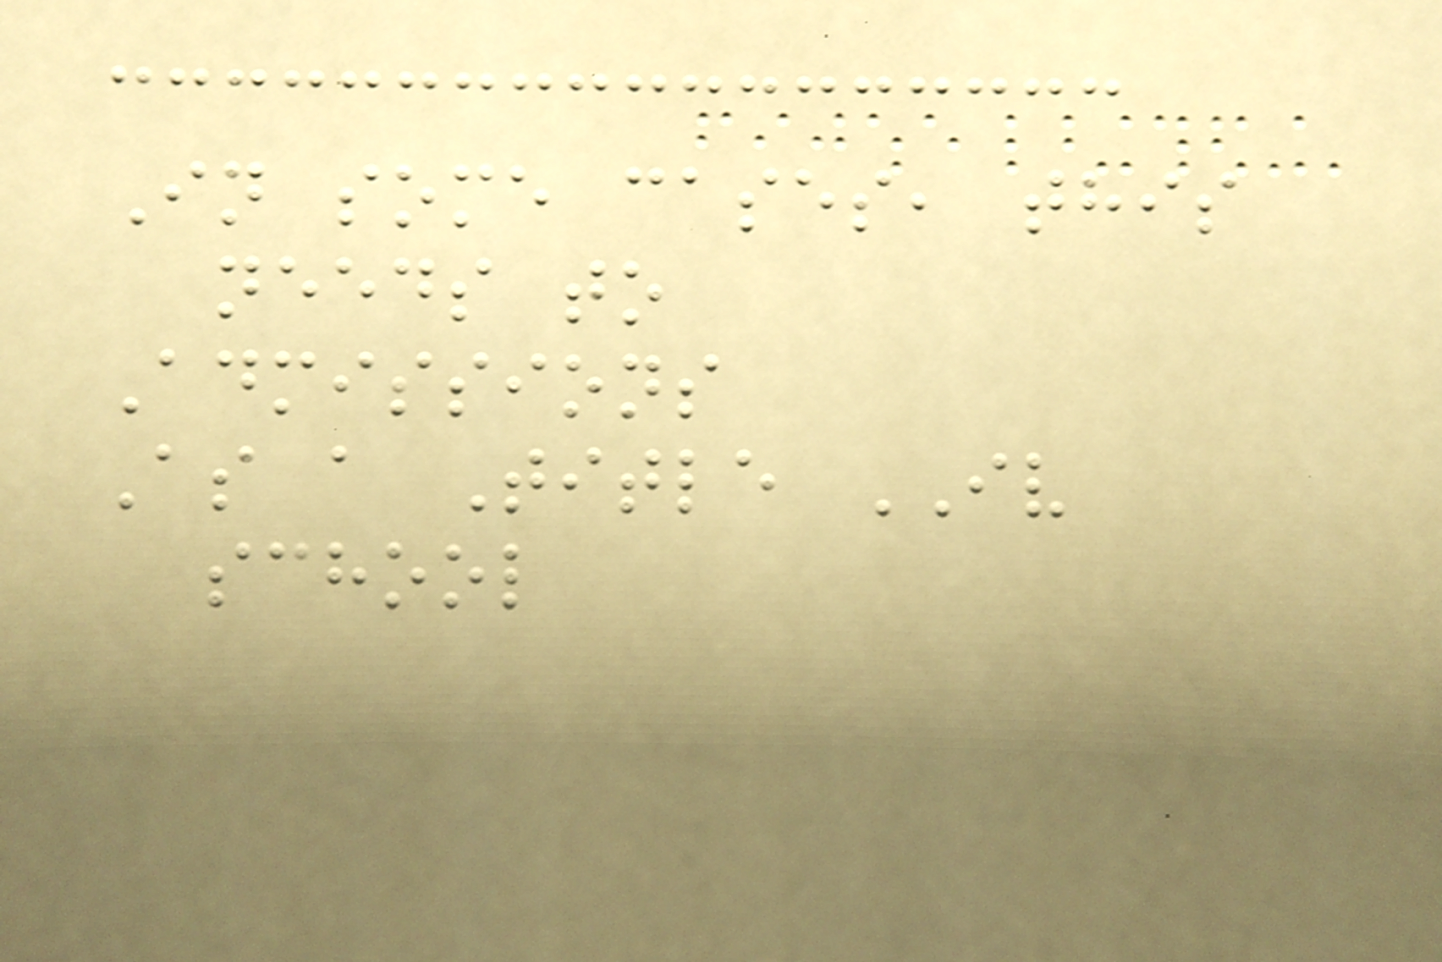In some cases, this
needs to
Admissions
As a Title IV
school
